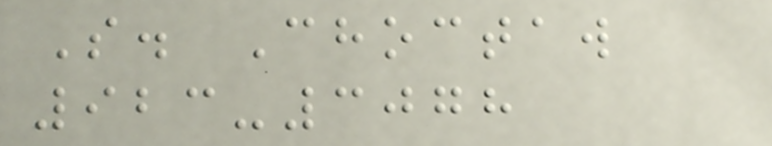S. Choctaw
923-3078
